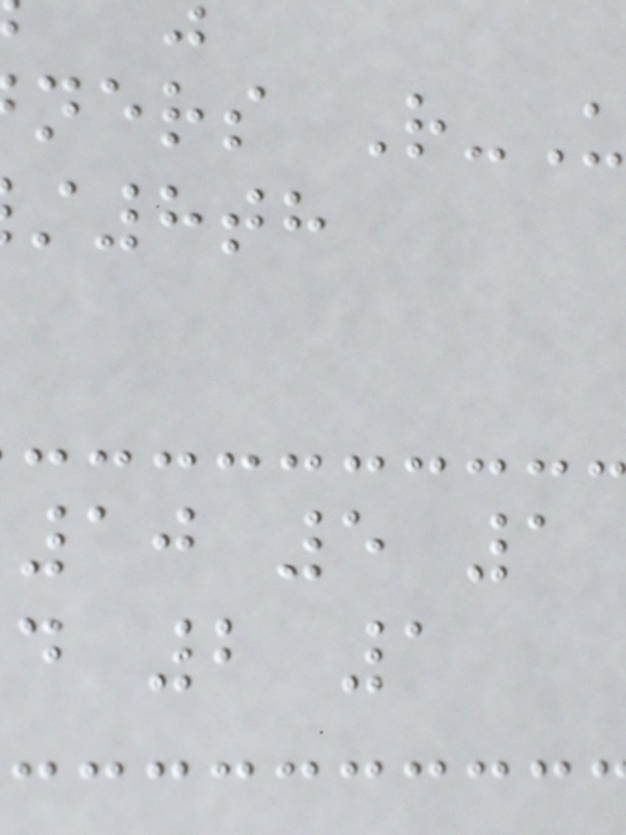ners R-U
10 5 1
d 2 1
